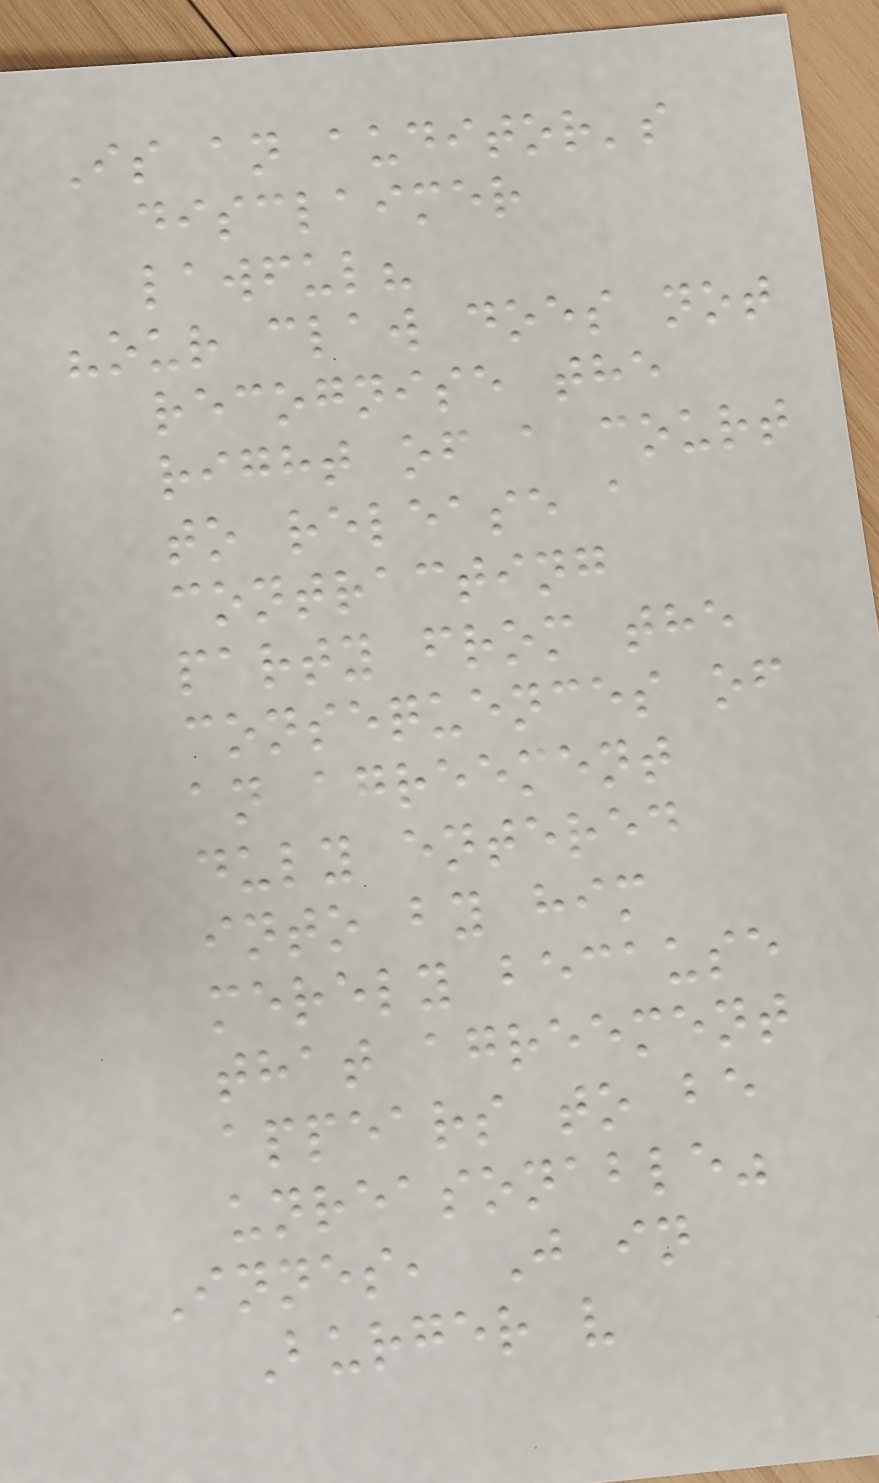Is an auditor's
disclaimer
lawful?
"our claw does not
recognise the
right of a court
to release a
contracting
party from the
consequences of
an agreement
duly entered
into by him
merely because
that agreement
appears to be
unreasonable"
Innes, J in
Burger v
